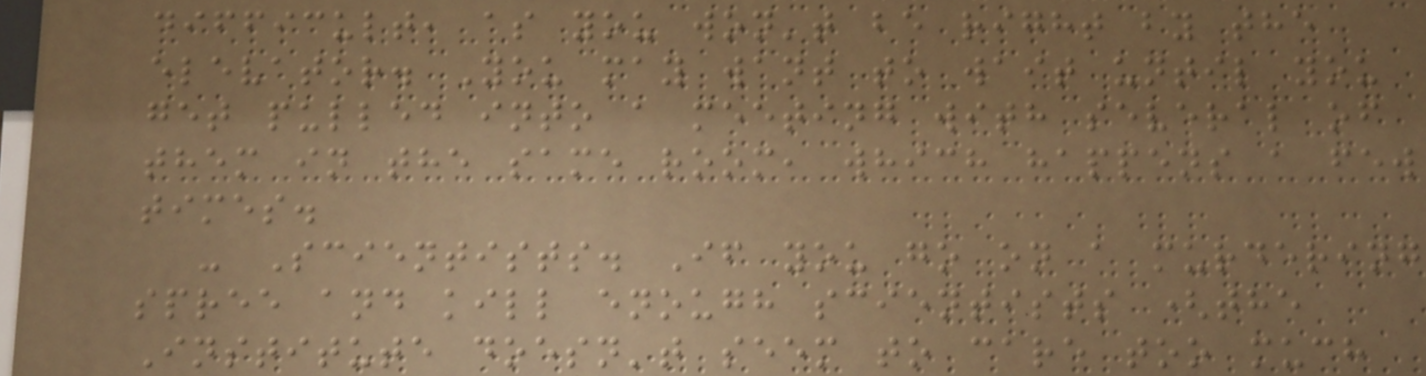difficult, as you won't be right by the
elevator. You may want to wait until you
get pulled into a meeting with several of
them in the same room, which happens a few
times.
- Scientists. If you go on a murdering
spree and kill enough scientists (the
Institute doesn't seem to care too much
